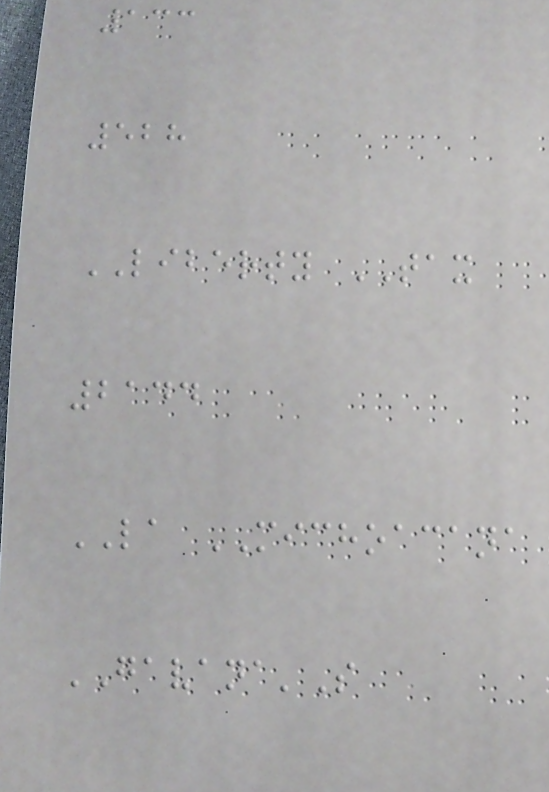133
528
LIBERTY TAX
2144
LA MICHOACANA
GAVANA'S
